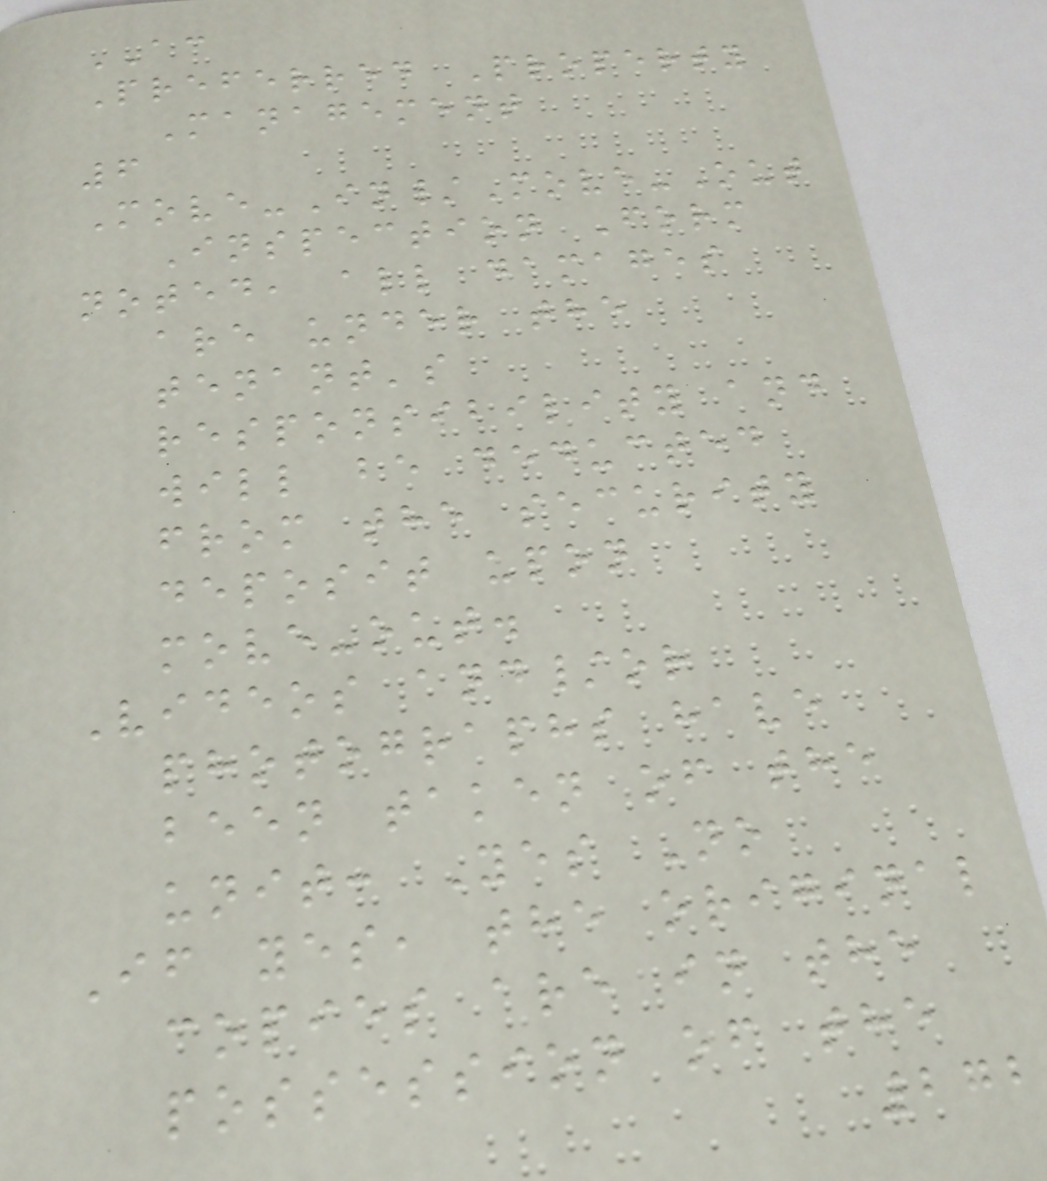AC
Preferred Property
Management
6
Move-In/Move-Out
Inspection Form
noted, all damages
are under the
tenant's
responsibility and
will be deducted
from the security
deposit upon
move-out.
Videos and/or
photographs have
been taken of the
unit: Yes No
If yes, the original
copies are in the
possession of the
272
